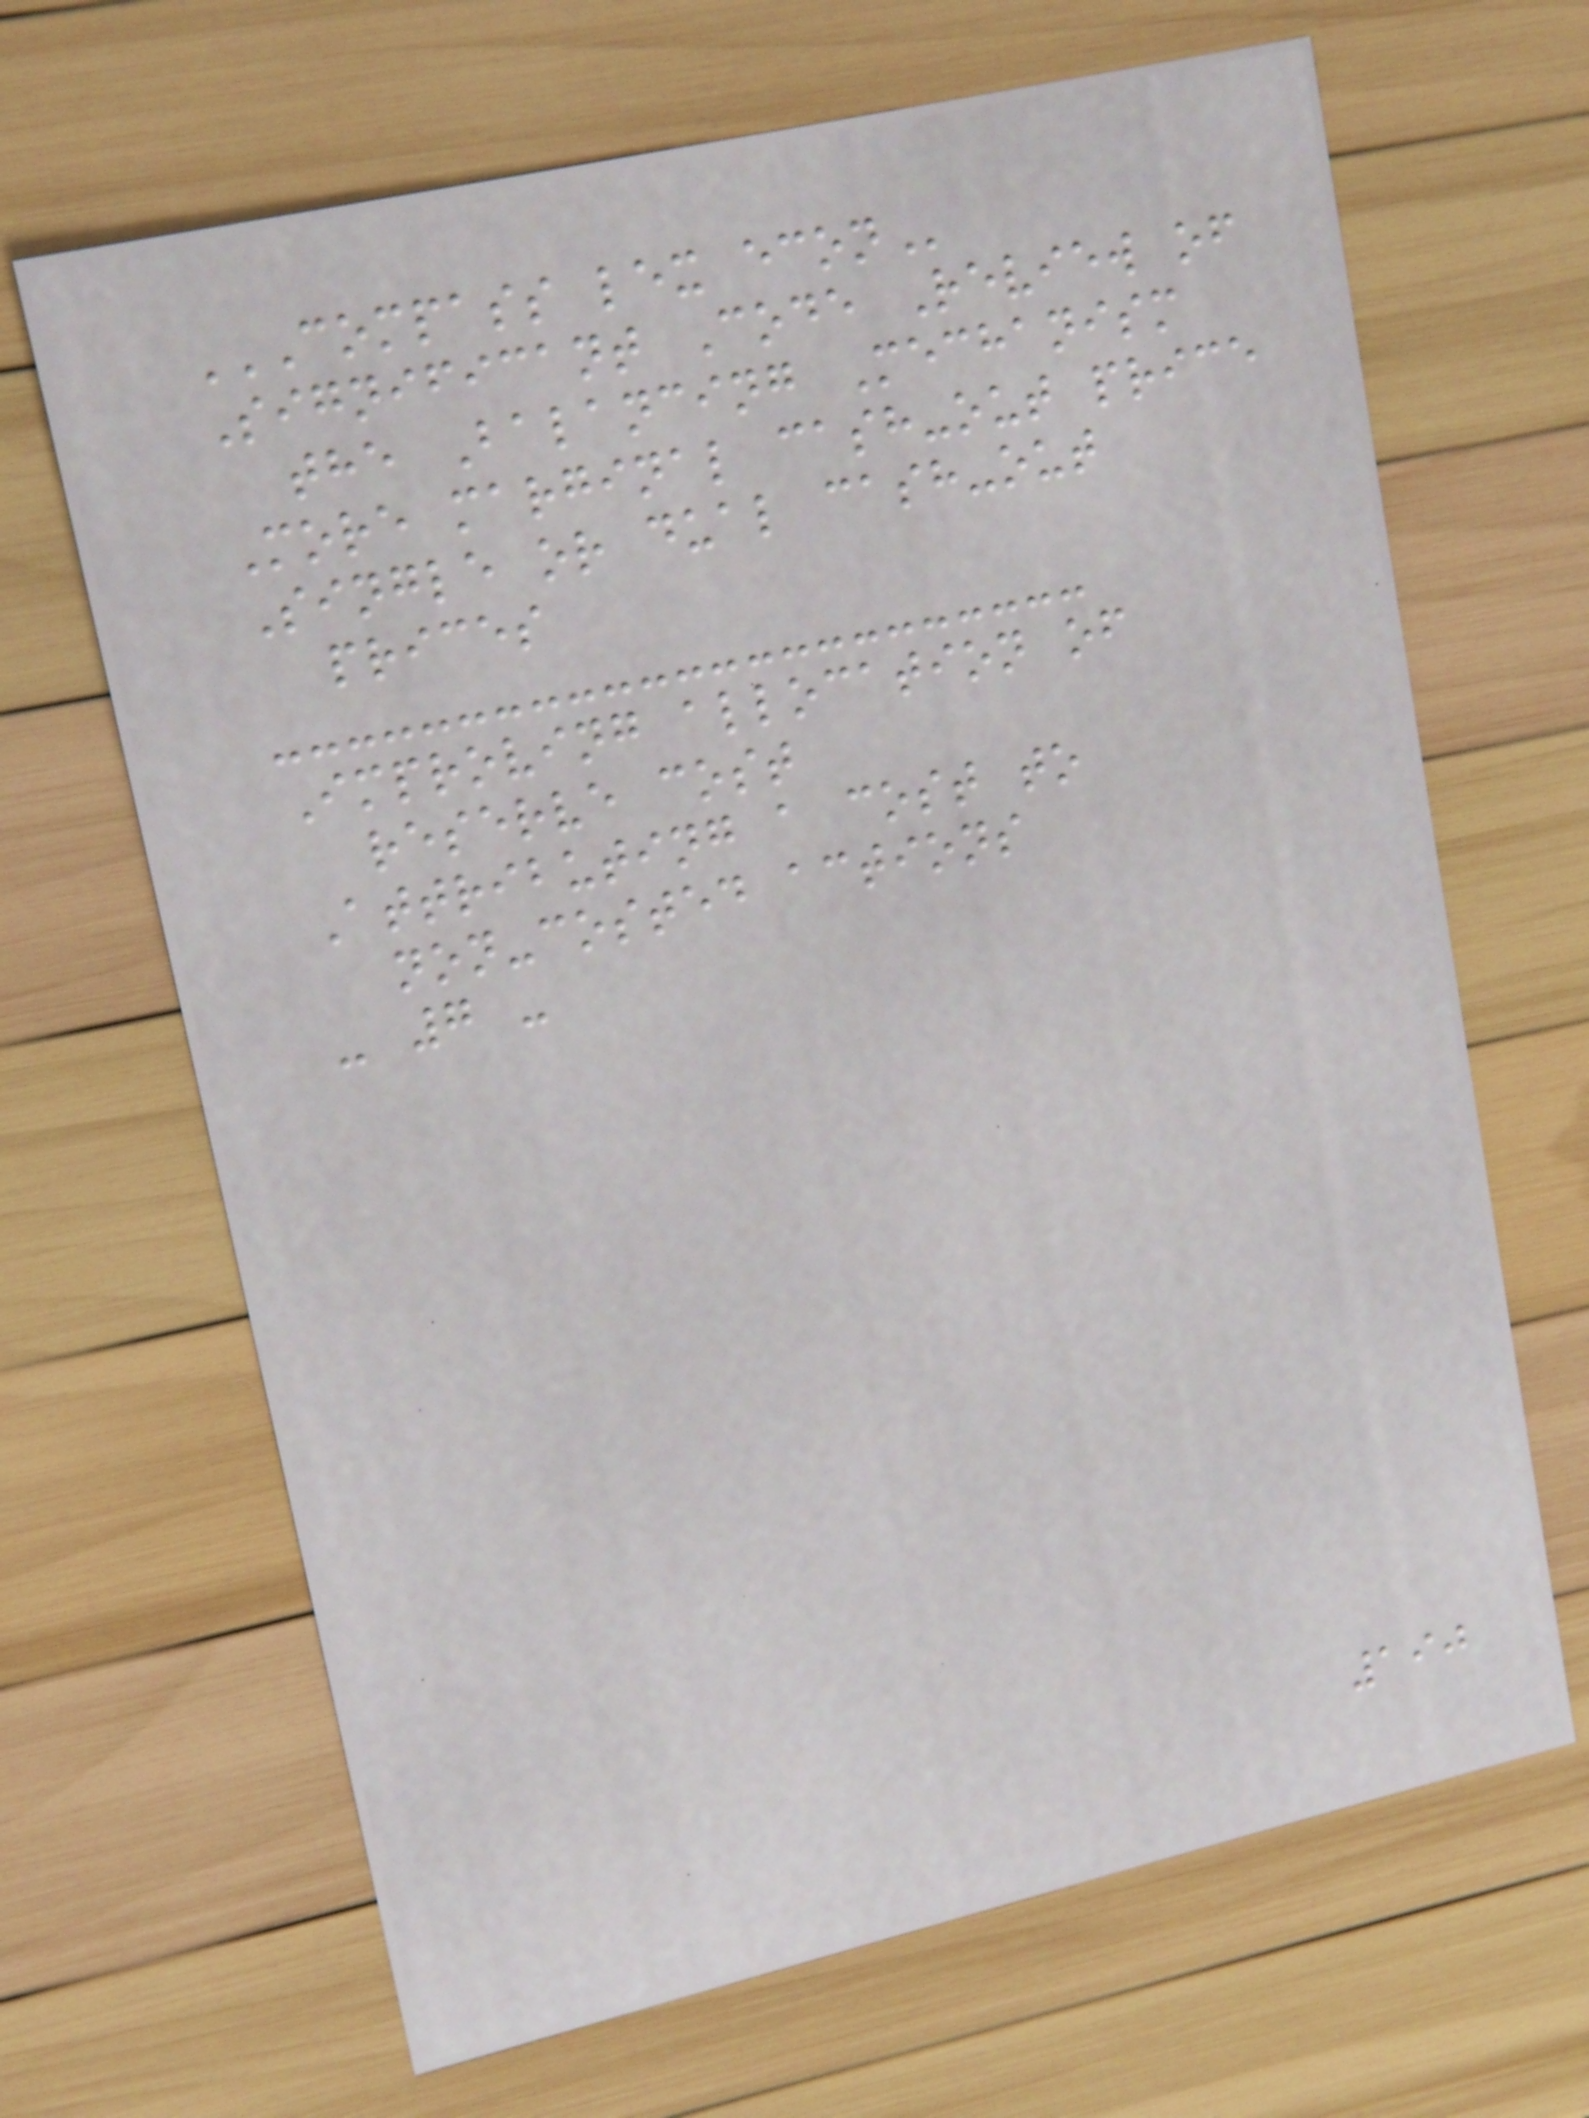COMPASS LEX ECON
Significant Code Review of
the Balancing Mechanism
More marginal cash-out price
Single or dual cash-out
prices
Improving allocation of
reserve cost
Attributing a cost to
non-costed actions
- 7 -
190
